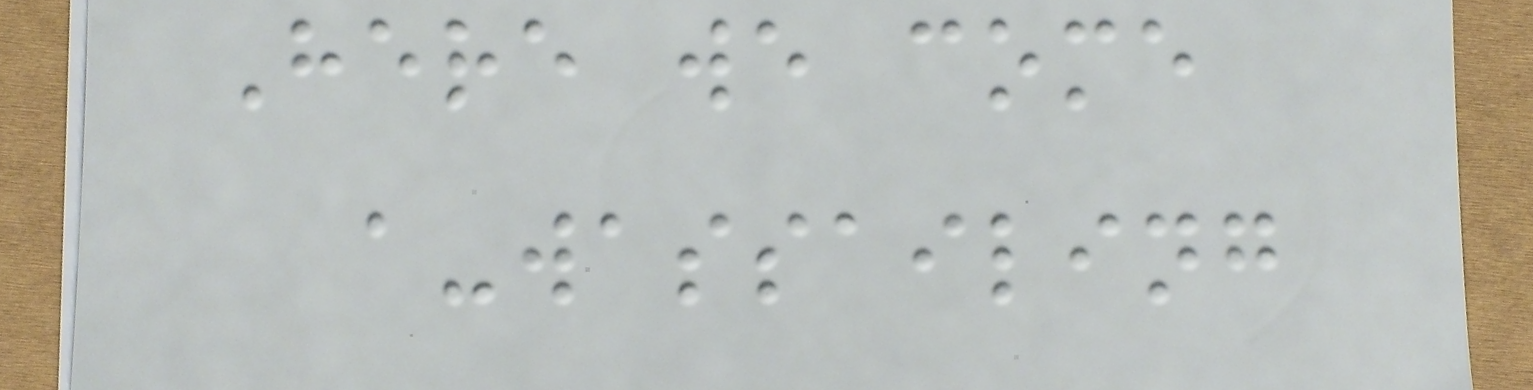Here we come
a-wassailing
